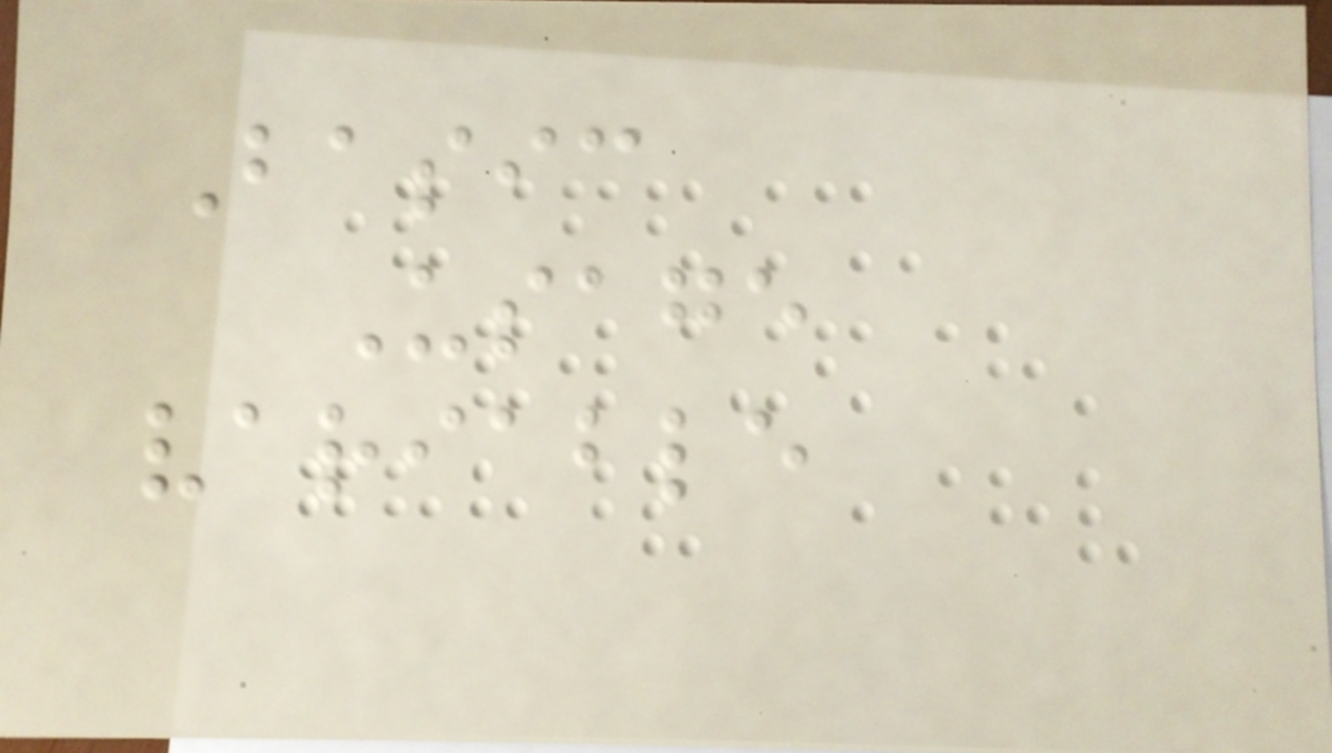Basic
Usage
variable
